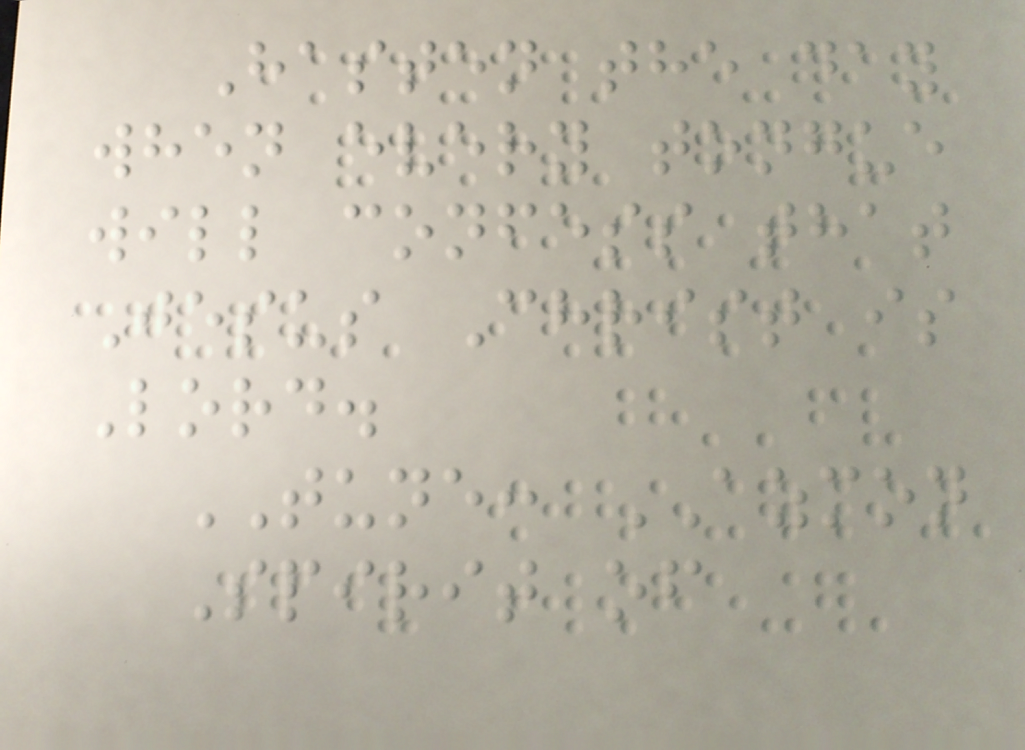Hasten the day
when every tongue
will confess that
Jesus Christ is
Lord.
TUNE: AZMON
Spirit of
